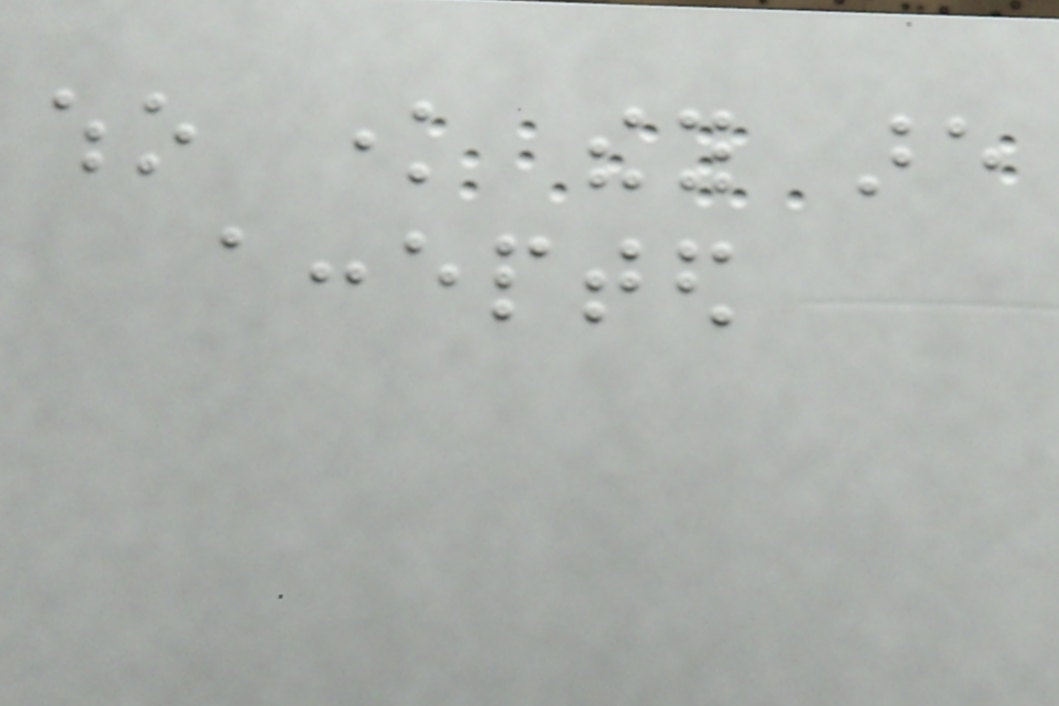who know they are
accepted
